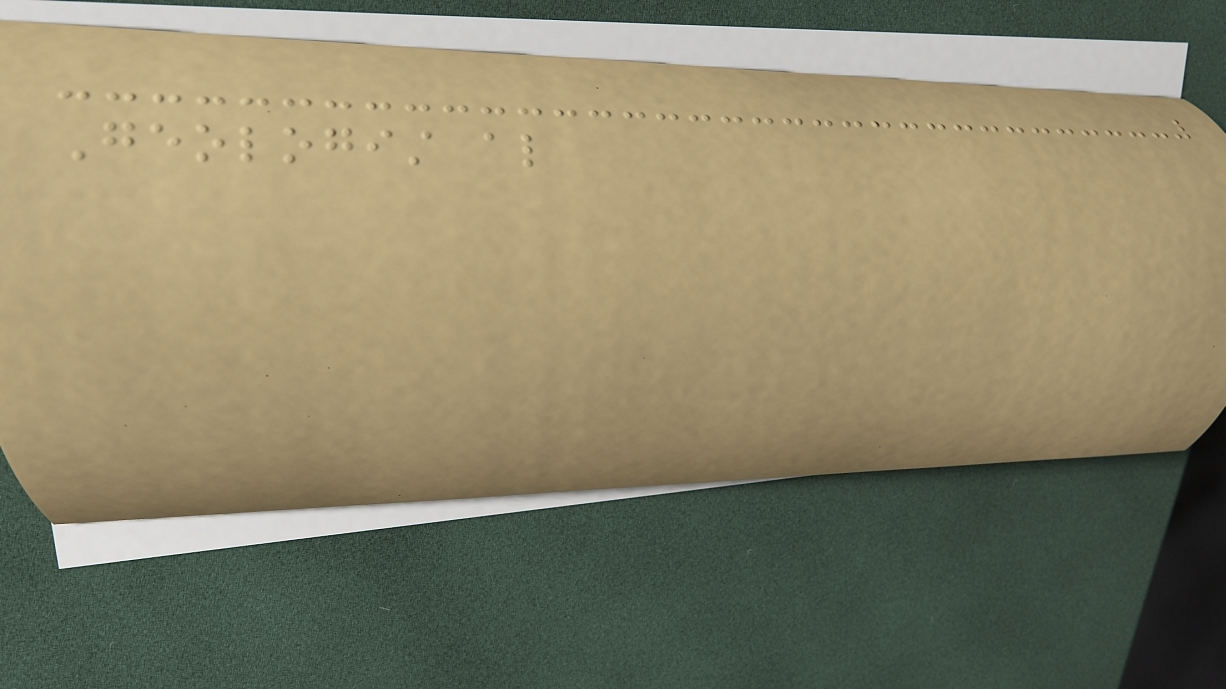Geologist also
